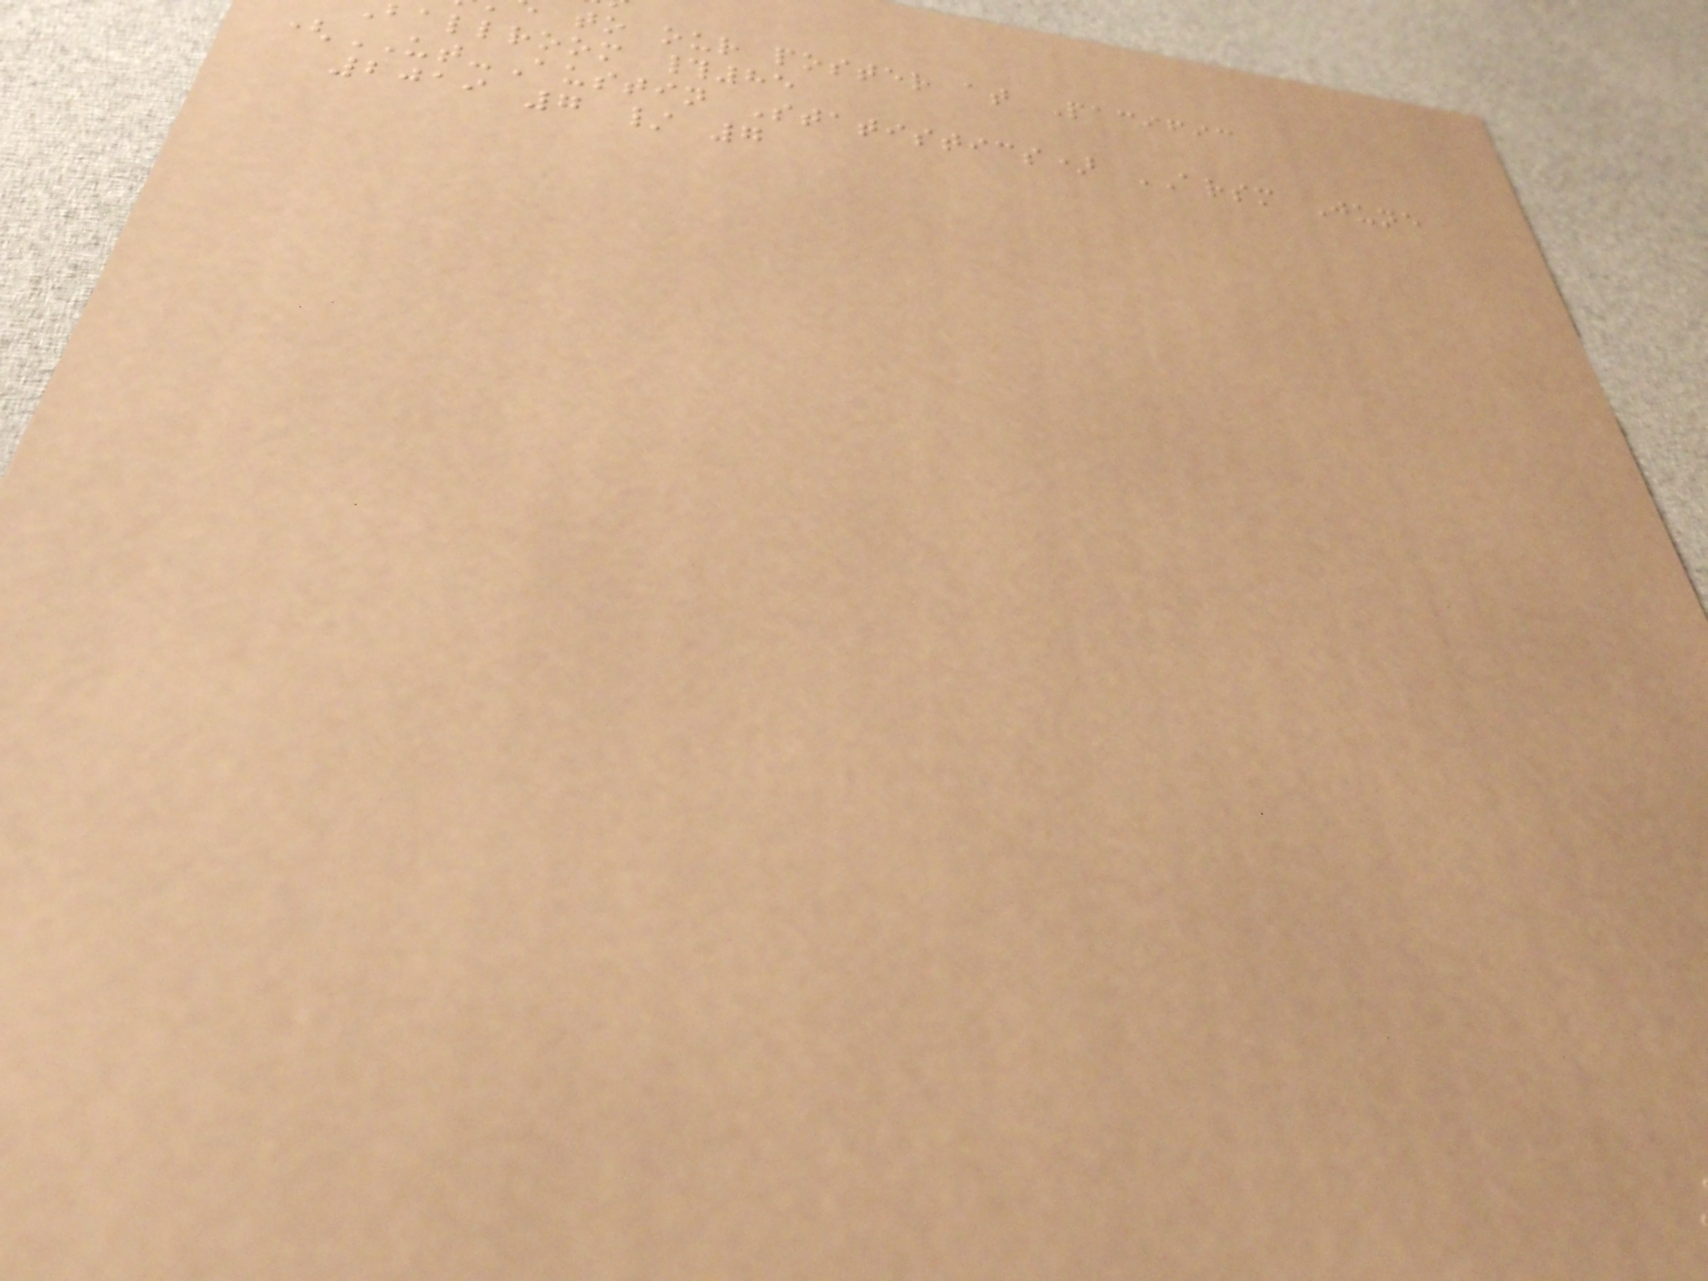to our poster at Pacific
ballroom #85
(UT-Austin Statistics) ARSM June
2019 7 / 7
